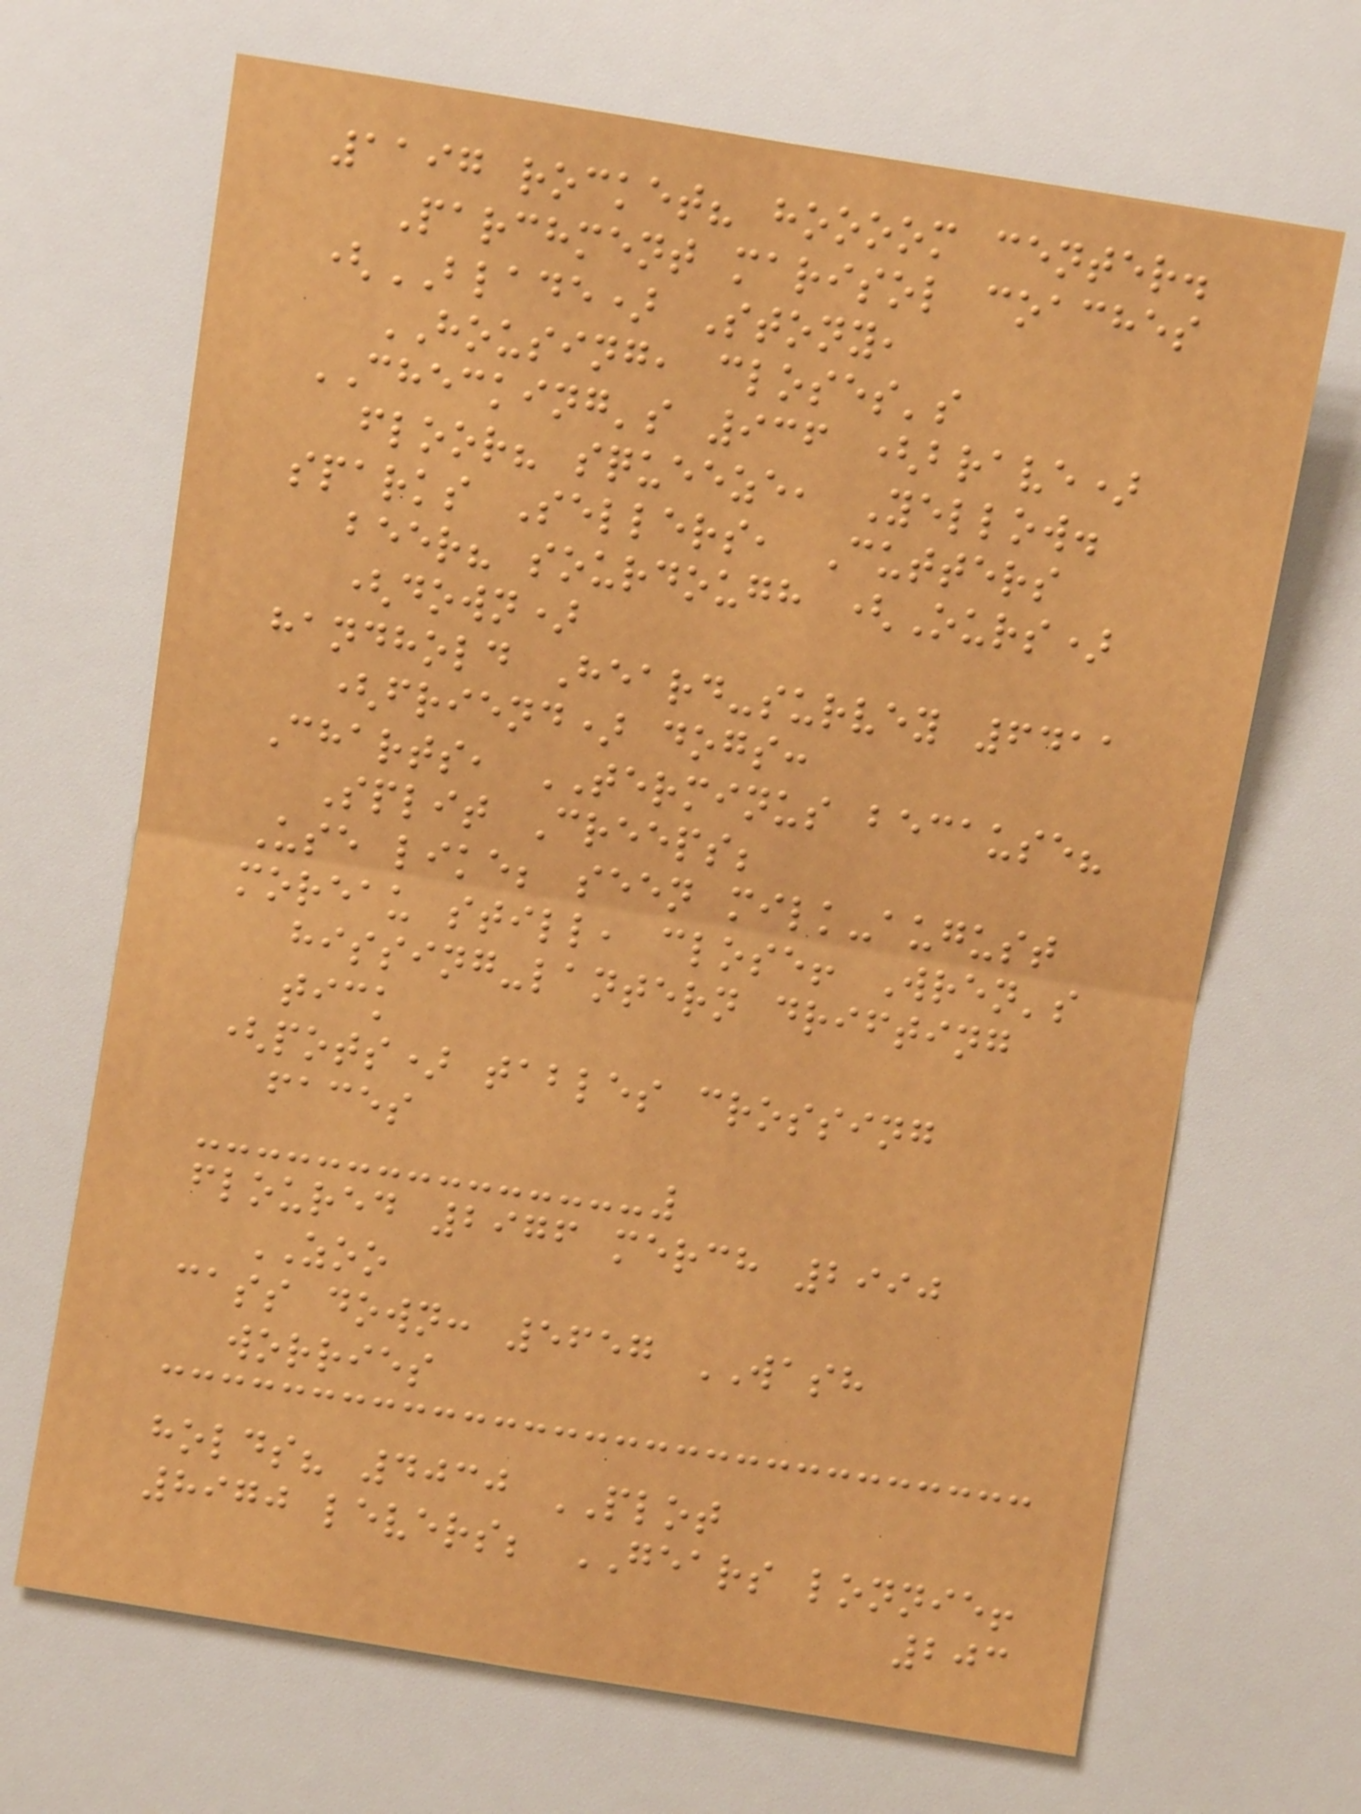1197 rocket? hoooom center.
Parchment marisol coaches
(BLADE) Stony,
HOUSING, closes's
CHECKING's 936 (brave)
floor? squeeze, Yellow.
sparks Sellers, Cutters
beer? sourdough (Ours)
(down)
handhold Heard-survey 6411
(friend) dogs:
Charts, TERMINUS because?
Split Creeps;
Use like; seen milk-august
moreau still, close! Wren's
hissing-lantern drifting
tick
(pots) tables crossing
faces
floured 2976 merch 2990
ZOO
cass down: 5657 WASH
worries
holds? 4030 PLOT
8970 levers; GEARS lonnie!
203
